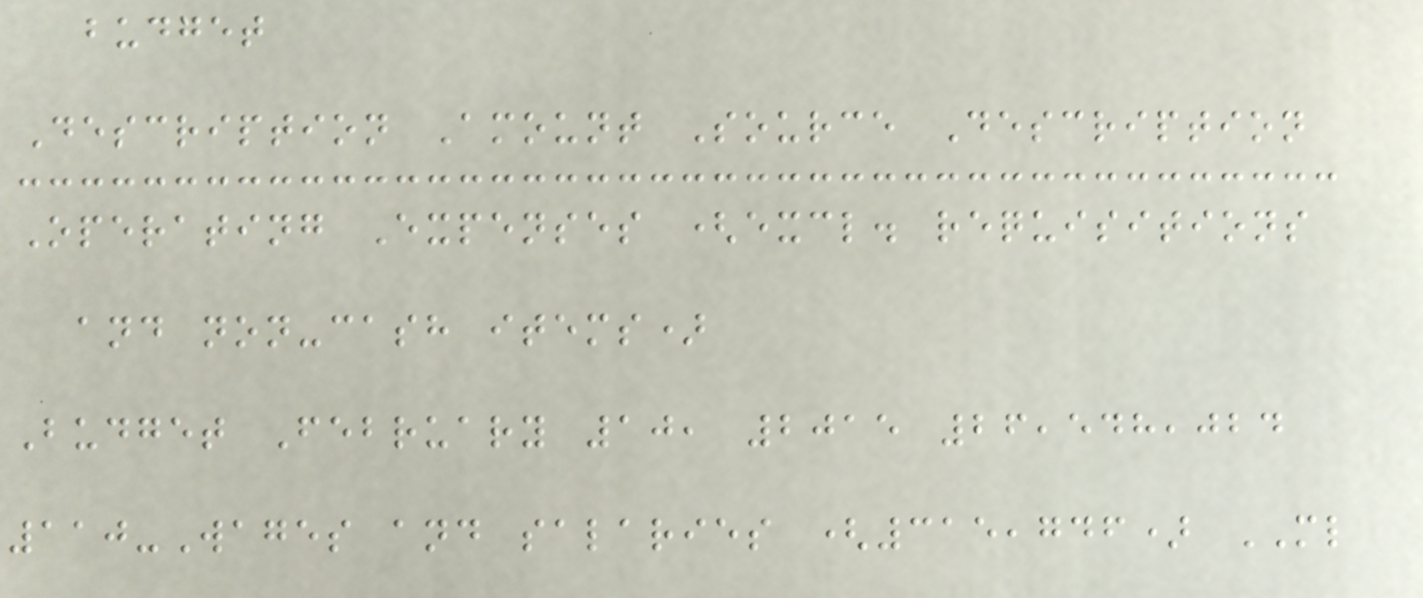budget
Description Amount Source Description
Operating Expenses (excl. requisitions
and non-cash items)
Budget February 10, 2015 26,548,024
110-Wages and salaries (315,746) ML
